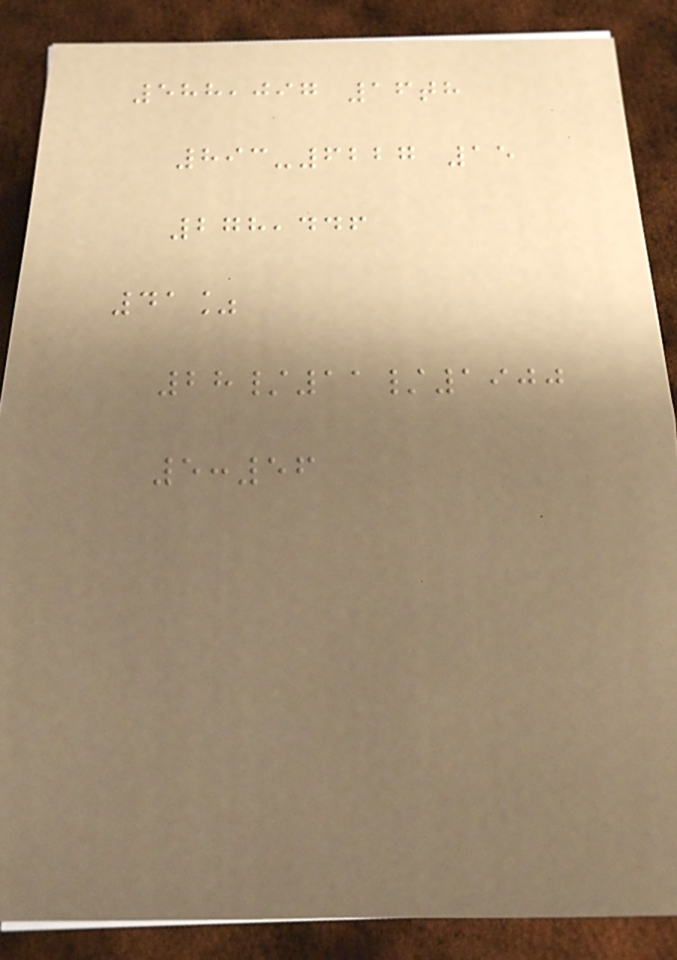588,097 16th
893-6227 15
278,446
41%
28/11/1900
5:56
